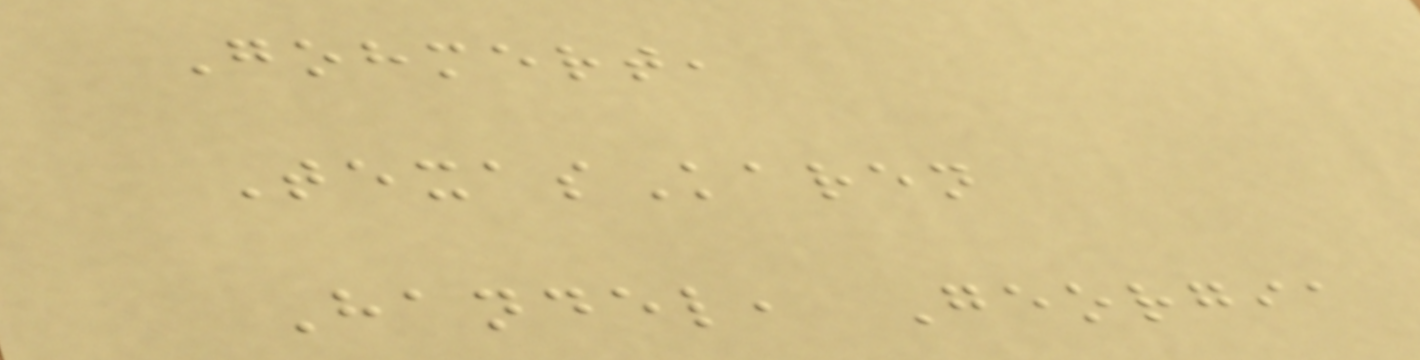Gohmert,
TexasKaren
Handel, Georgia
